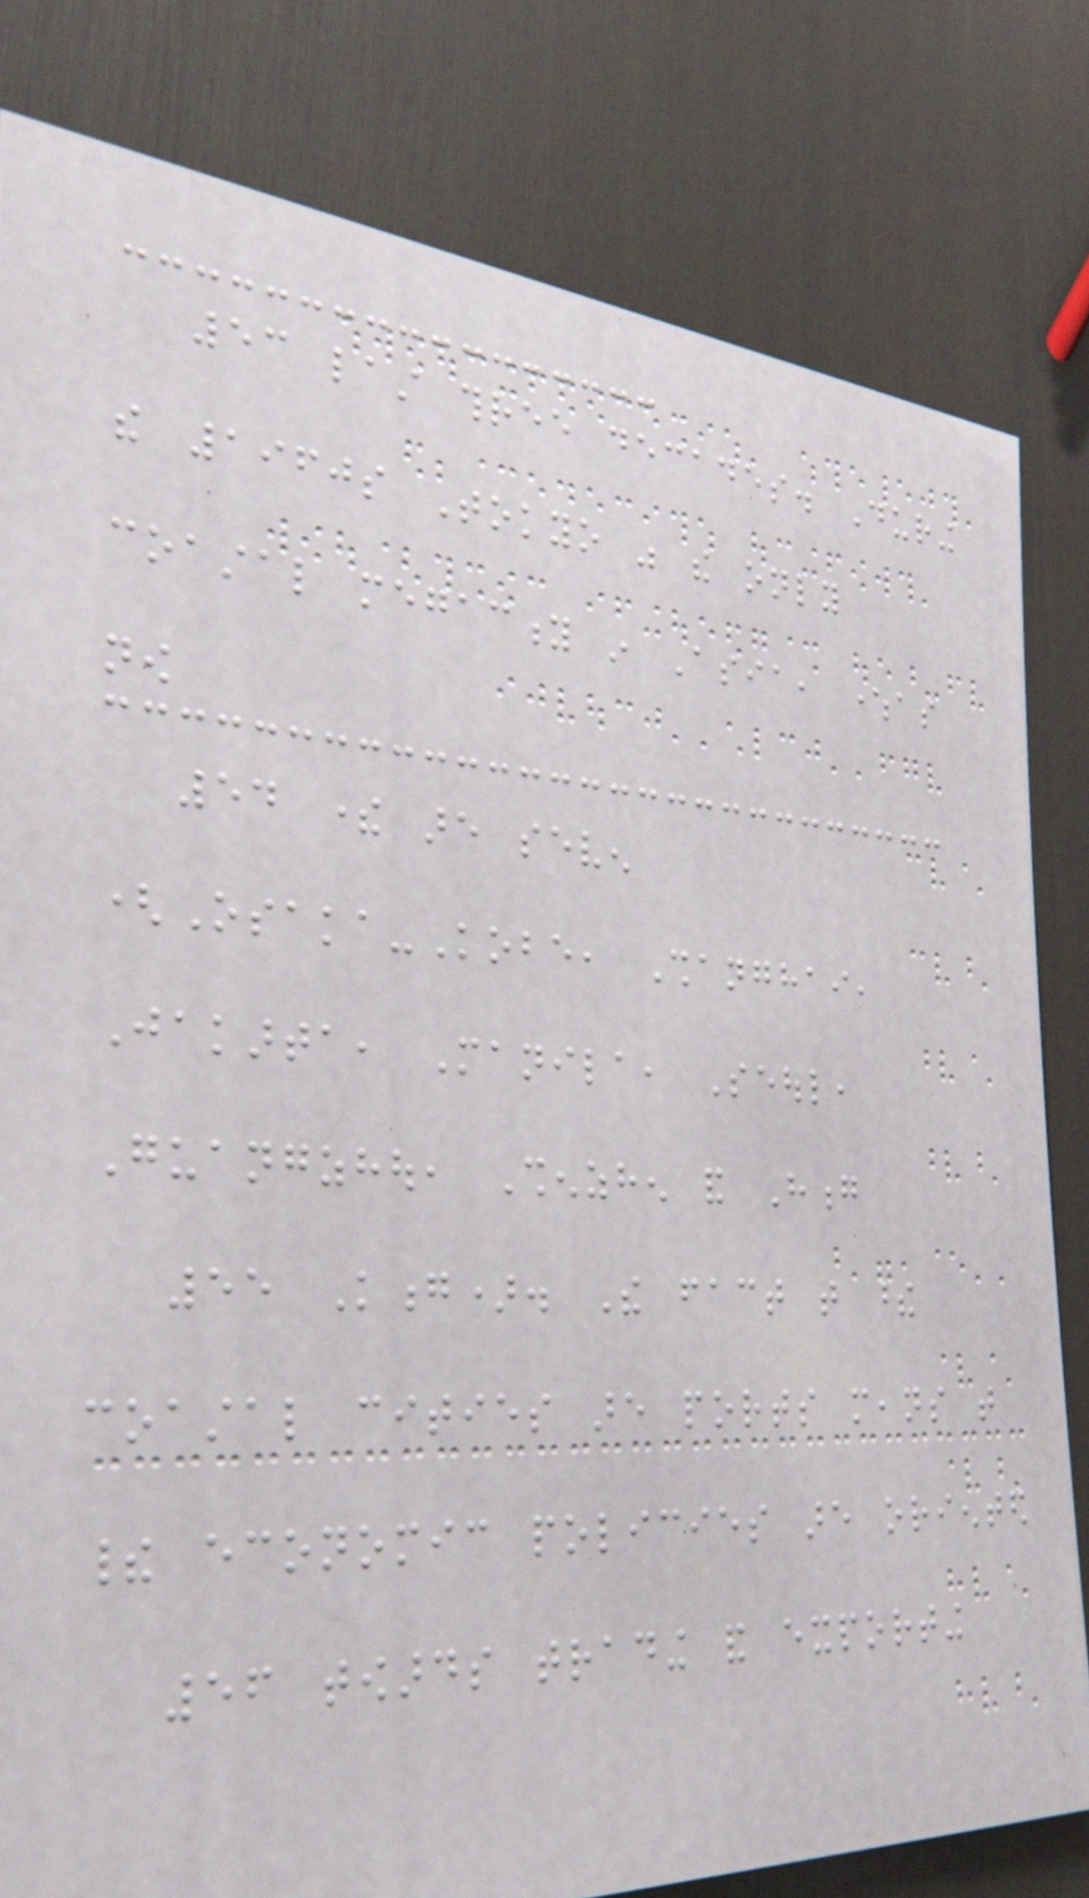53 last three decades. During
the 1960s Tokyo was the only
coastal megacity in Asia, whereas
now
54 there are seven
(Osaka-Kobe, Shanghai,
Jakarta, Manila, Seoul,
Guangzhou, Shenzhen and Hong
55 Kong). The fact that these
coastal cities are ports means that
their economic policies are oriented
56 towards trading and exporting
